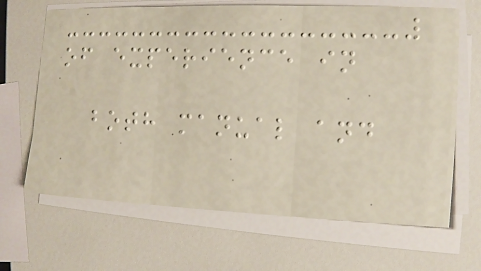of experience in
both manual and
